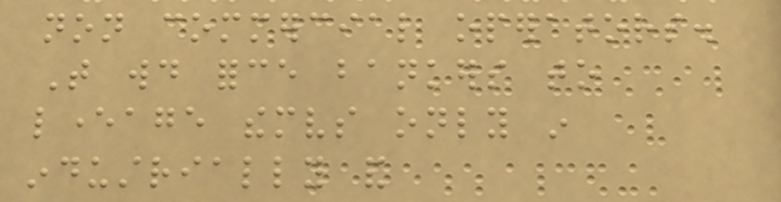non commercial operators.
That would force bankers to
leverage themselves only in
industrially and
